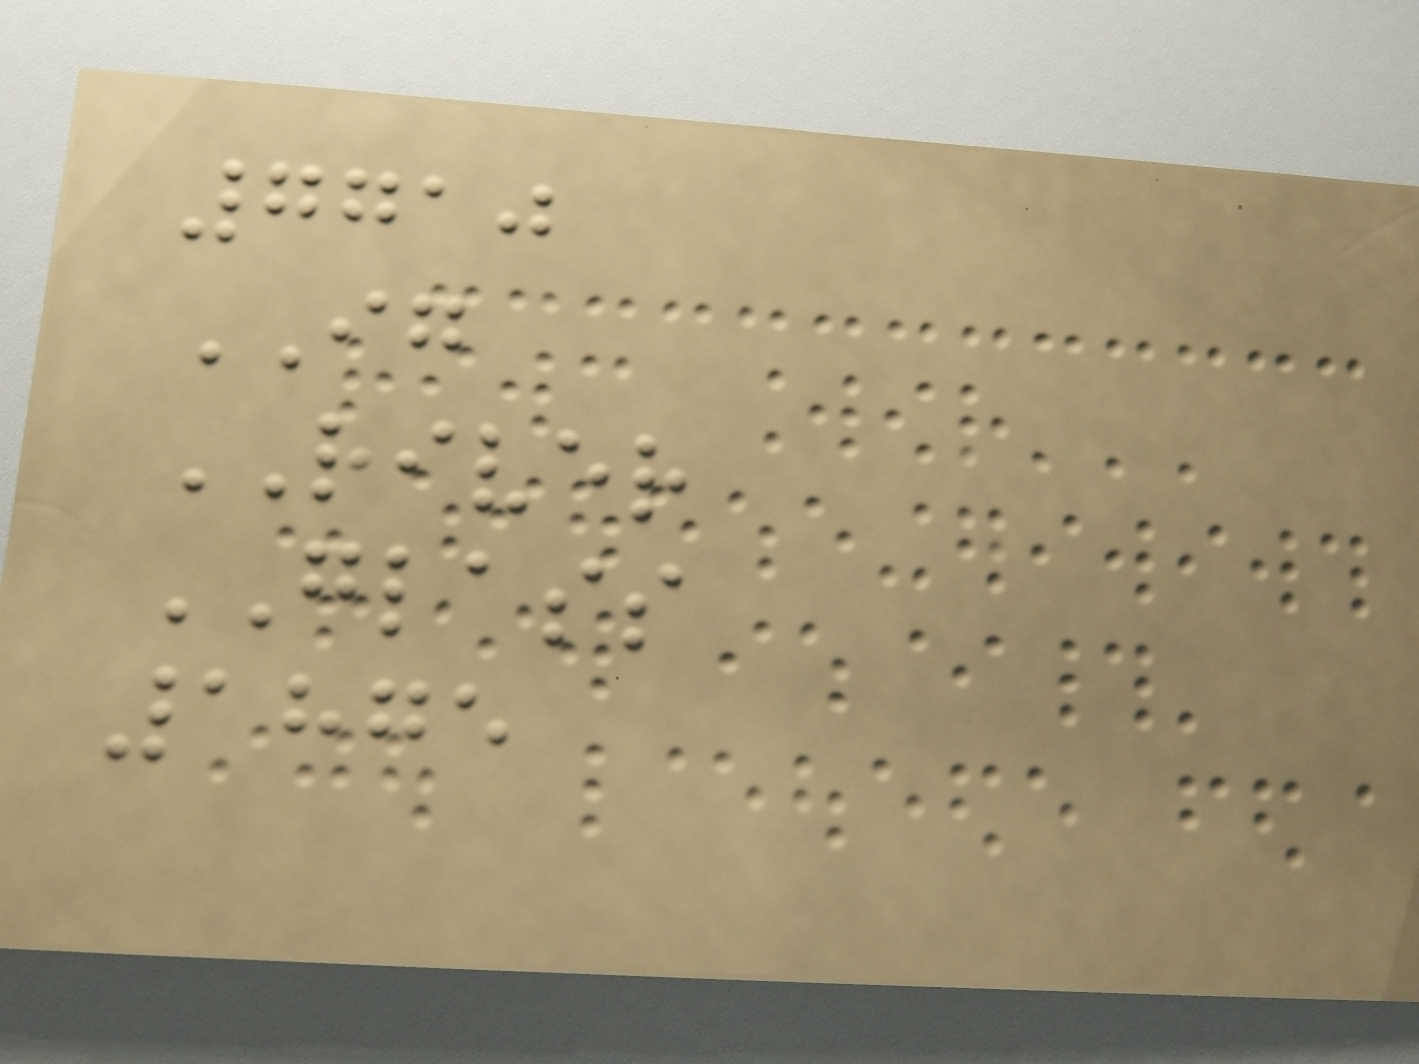7710
IG
RIVER
GLASS
1875
